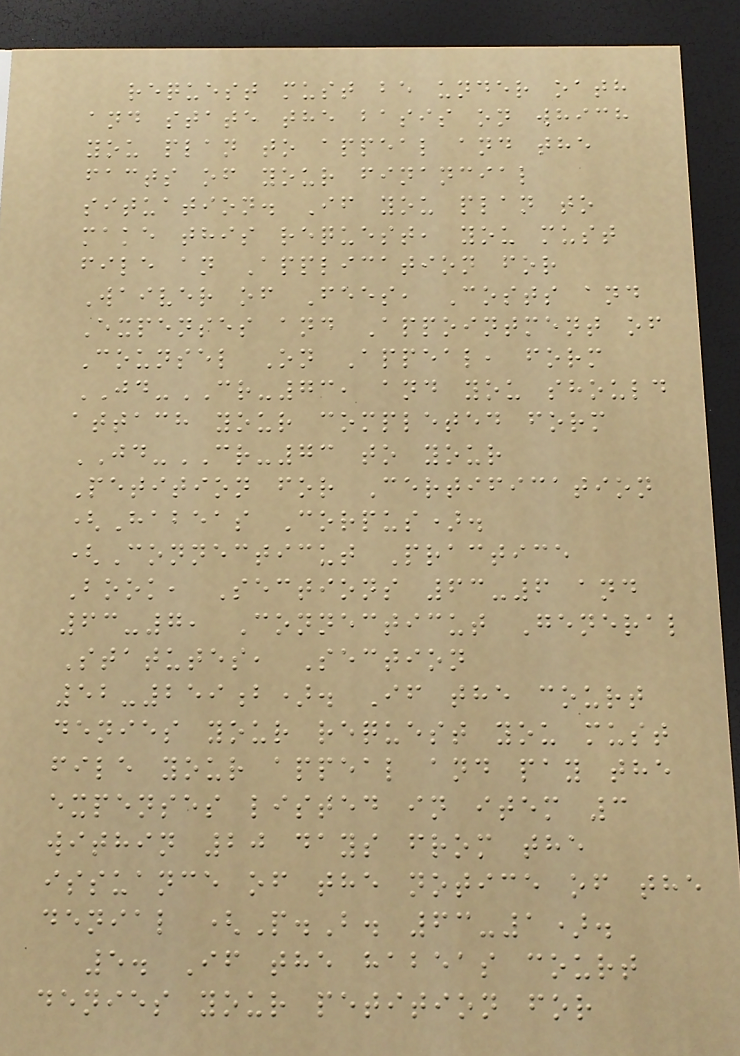request must be under oath
and state the basis on which
you plan to appeal and the
facts of your financial
situation. If you plan to
make this request, you must
file an Application for
Waiver of Fees, Costs and
Expenses and Appointment of
Counsel On Appeal, form
JD-CR-73, and you should
attach your completed form
JD-CR-73 to your
Petition for Certification
(Habeas Corpus).
(Connecticut Practice
Book, Sections 63-6 and
63-7, Connecticut General
Statutes, Section
52-259b). If the court
denies your request you must
file your appeal and pay the
expenses listed in item 3
within 20 days from the
issuance of the notice of the
denial (P.B. 63-1).
5. If the habeas court
denies your petition for
